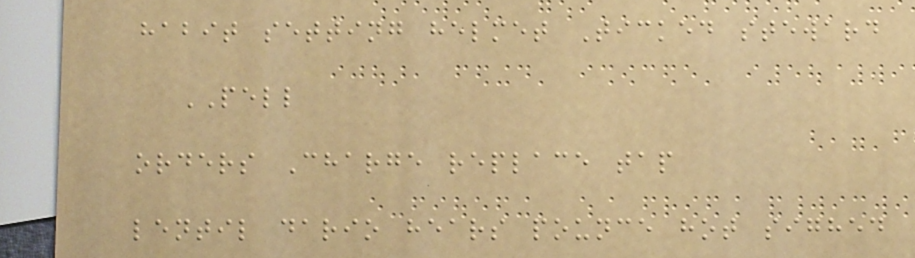habit setting helmet Ticked steward
PELL
orders Charge replace tap
lentil dario hears pounce hot sighed
